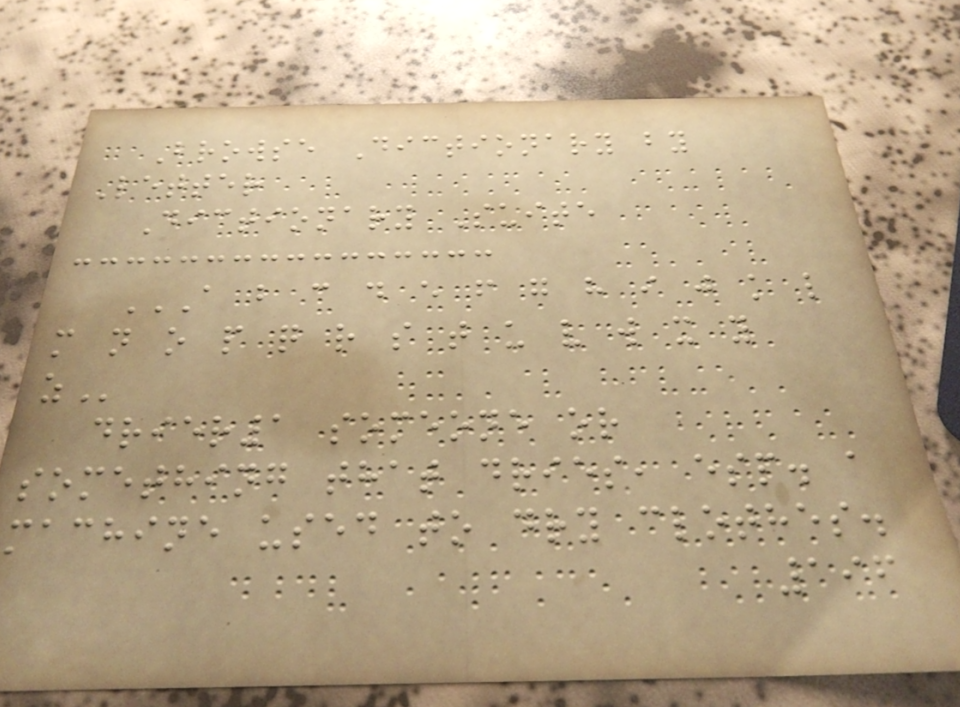Browse Dictionary by
Letter
Dictionary Suite
A B C D E F G H I J K L
M N O P Q R S T U V W X Y
Z
drier1 someone or
something that dries, esp. a
machine used to dry clothes.
196
